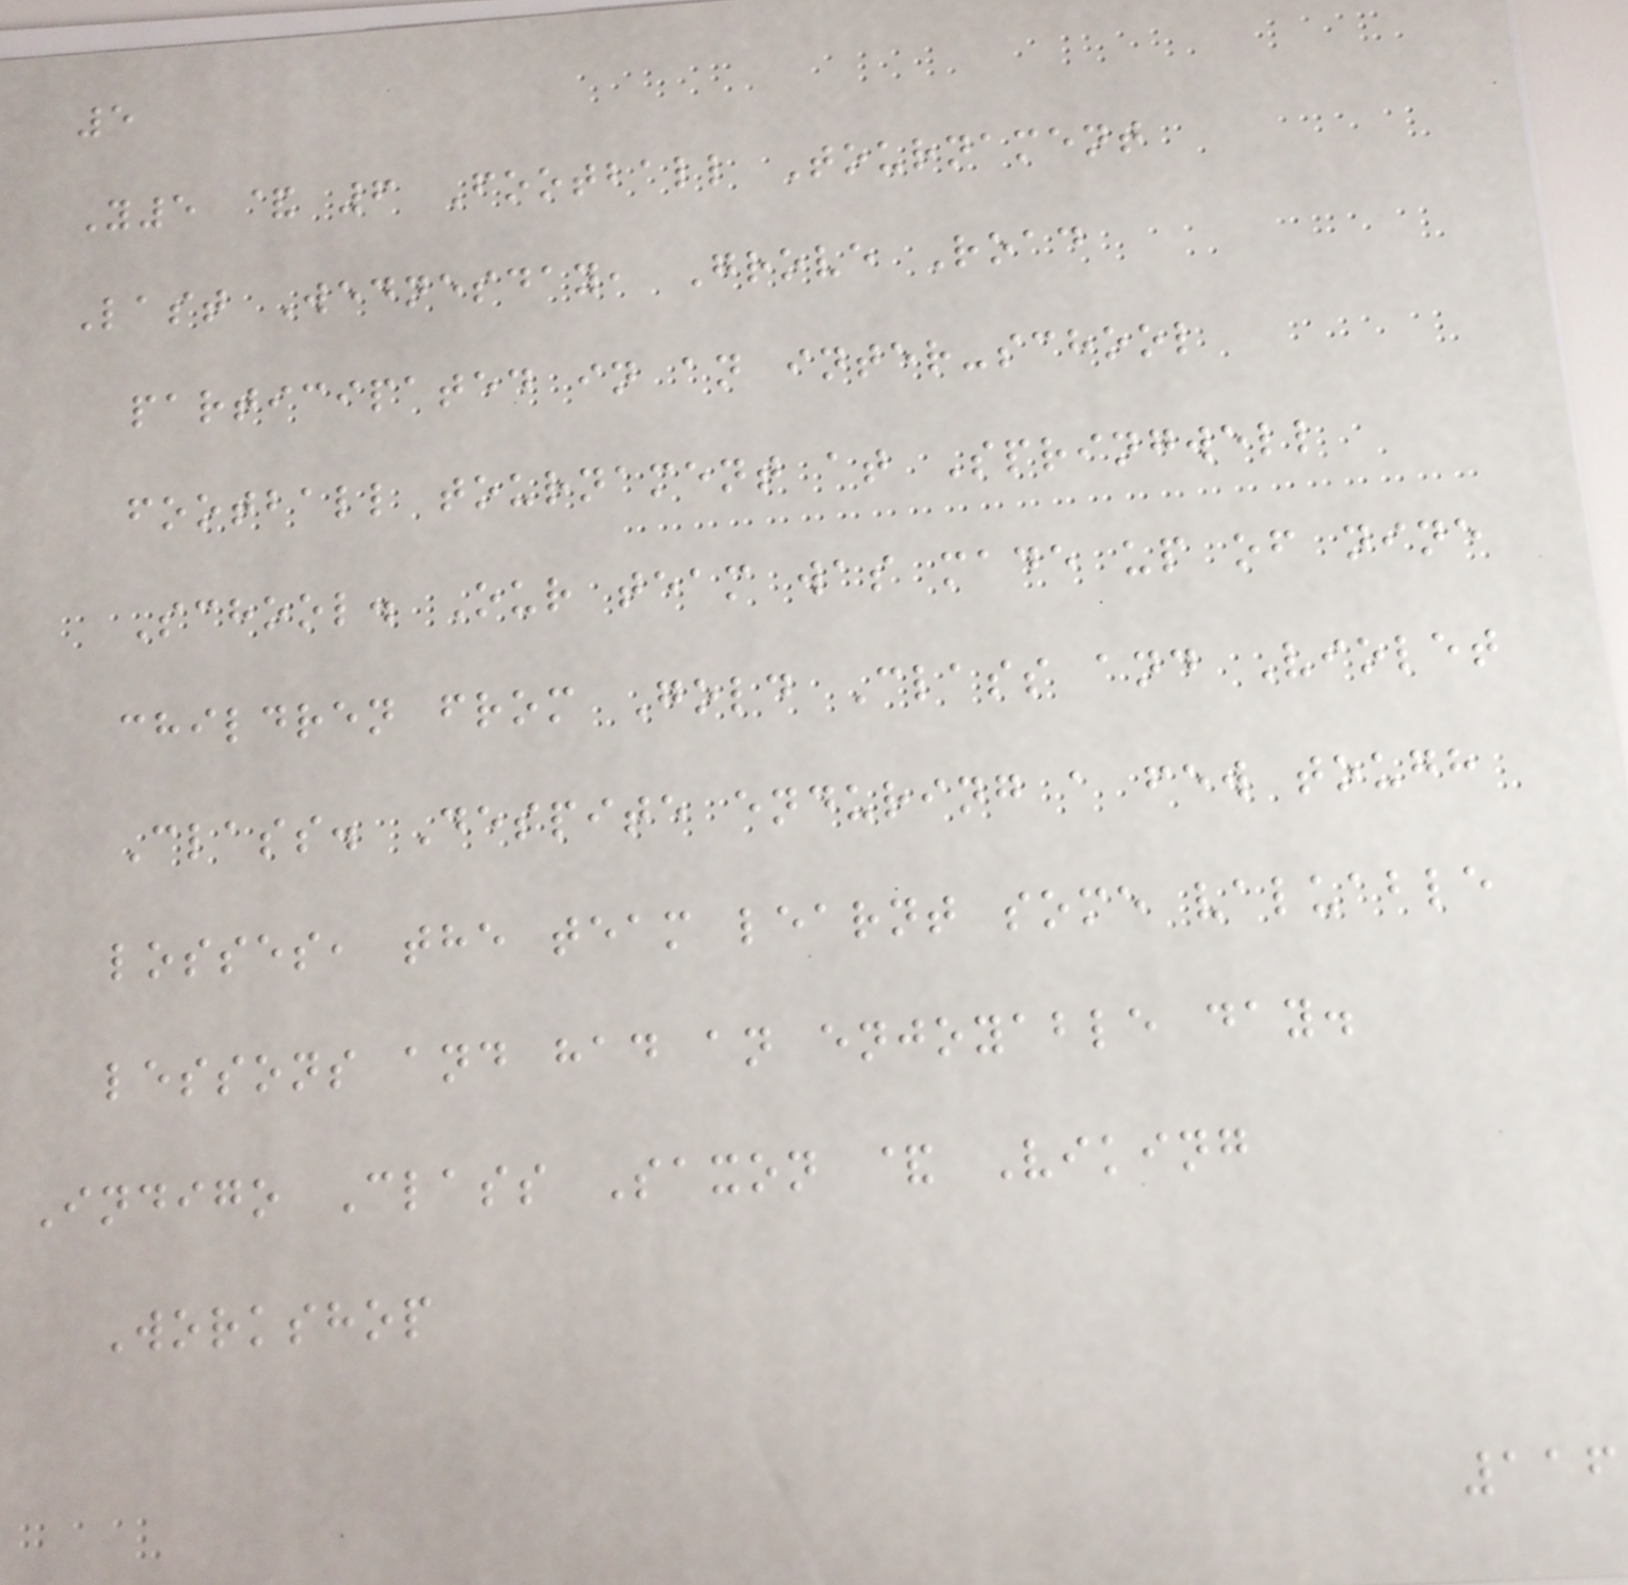5
Y5 & 6 Football Tournament
Last Wednesday, Grove Road
participated in an inter-school
football tournament at Springwell
School. Our team was made up of nine
children from Gold Class and Violet
Class. Despite enduring a few tough
losses, the team learnt some valuable
lessons and had an enjoyable day.
Indigo Class Saxon & Viking
Workshop
116
